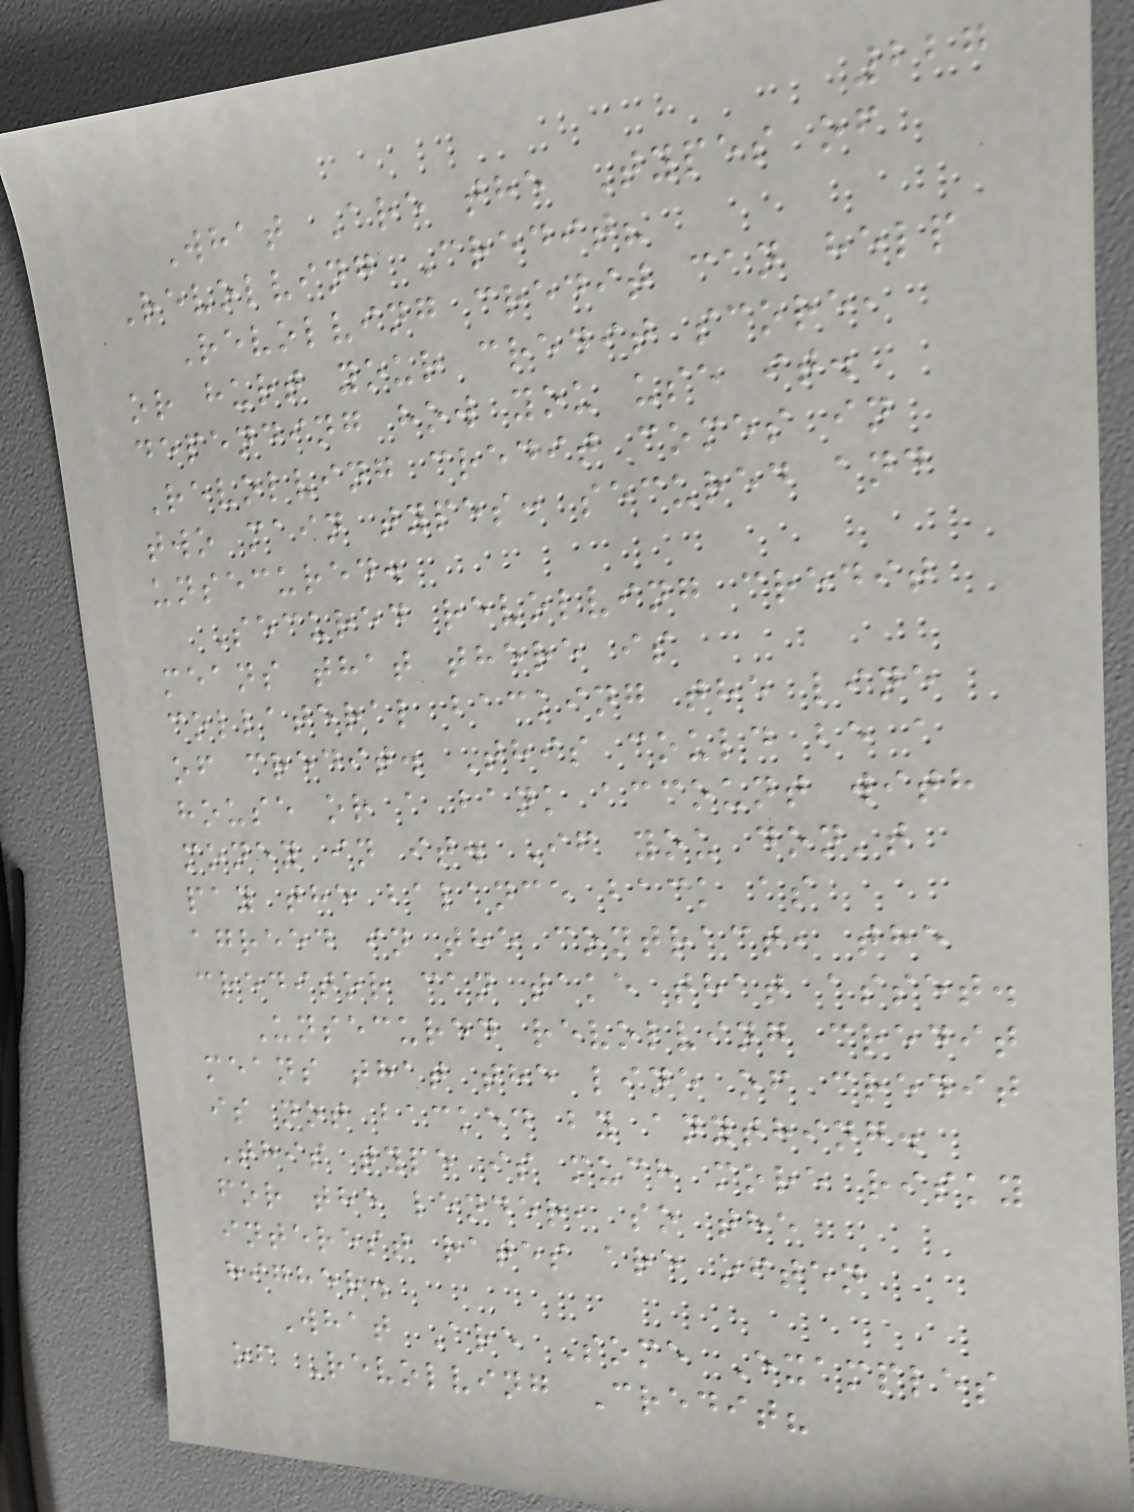227
What Are the Types of
Revolving Credit?
Revolving credit can help
or hurt your credit score,
depending how you use it.
Revolving credit comes in
two main types: secured and
unsecured.
Secured revolving credit
means that there is
collateral backing the line
of credit. This could be a
house or a bank account with
money in it. If you don't
pay the balance back as
agreed in the contract, the
creditor can take that asset.
Unsecured revolving credit
means that the line of credit
is not backed by anything.
This type is much more risky
for the lender, so the
interest rates are often
higher.
What Are Some Examples
of Revolving Credit?
